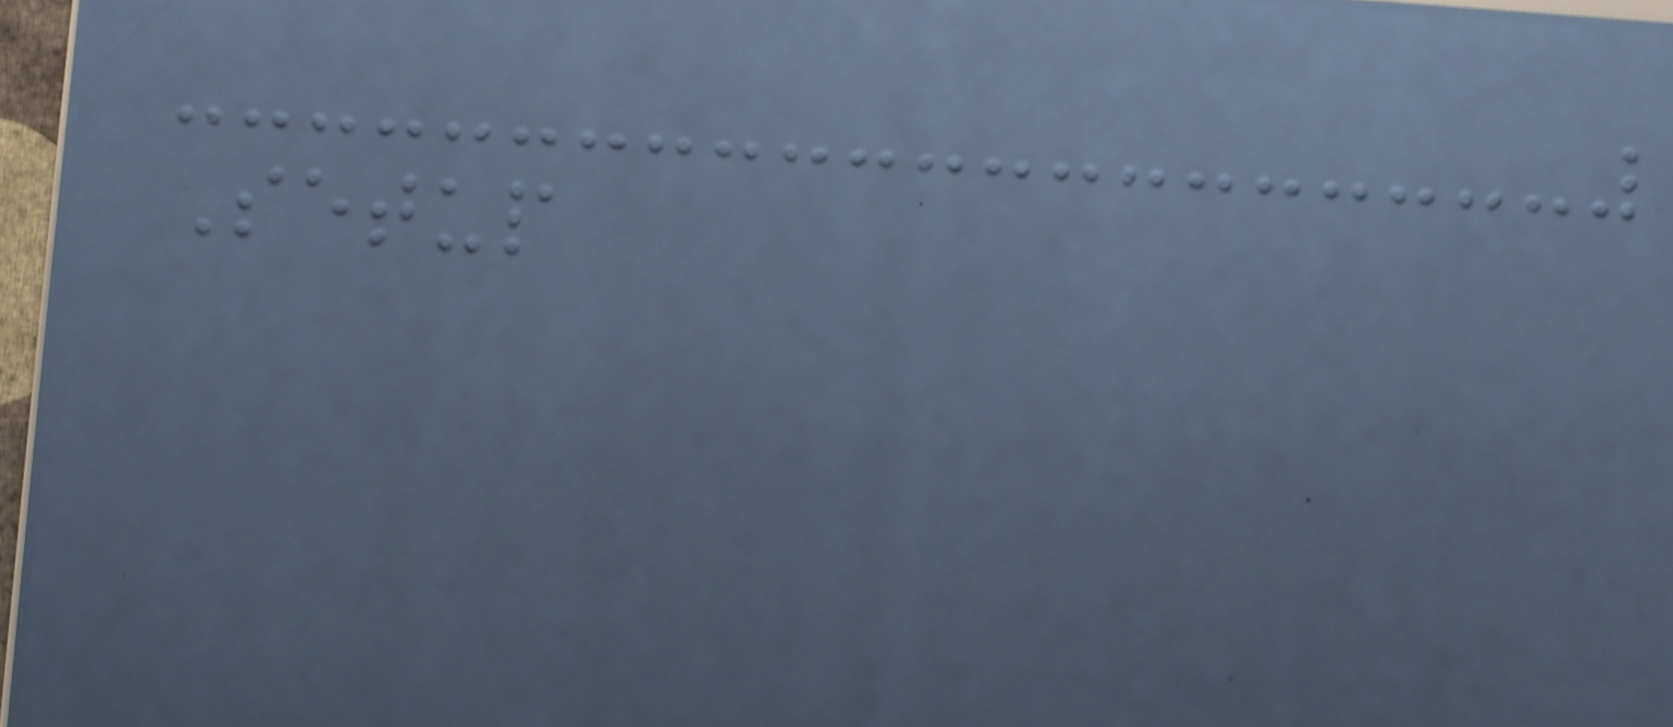Setup
